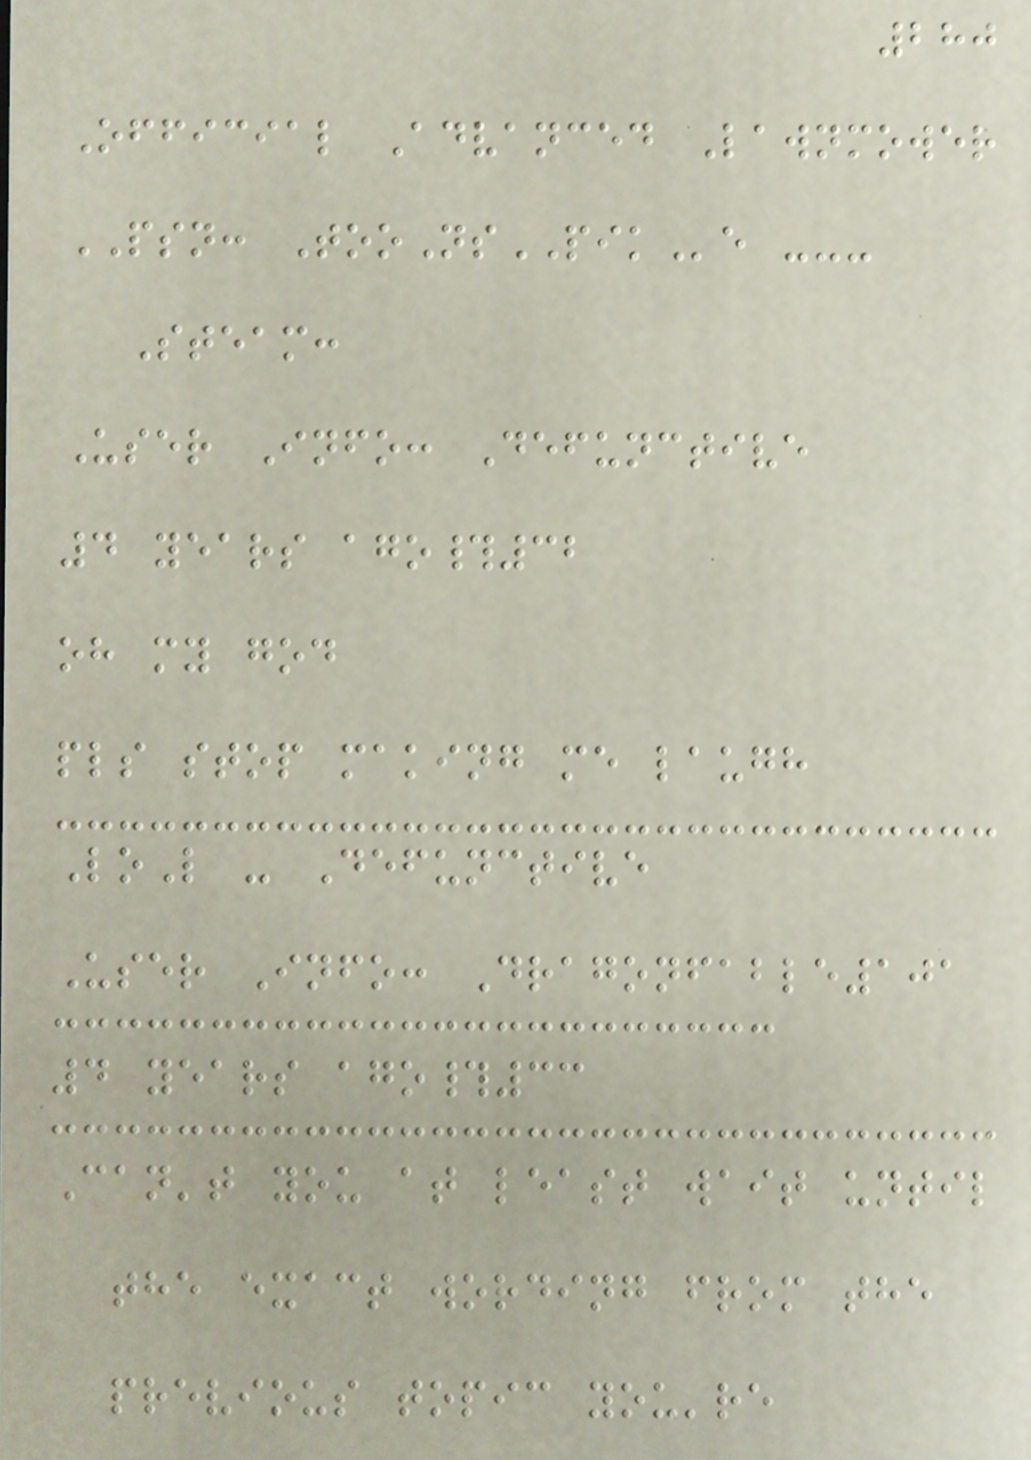280
Official Advanced Lawnmower
PSN: TooNsPIKe ---
Steam:
User Info: Defunctive
4 years ago#32
oh my god
pls stop making me laugh
LoL - Defunctive
User Info: Dragonfable101
4 years ago#33
Can't you at least wait until
the exact wording from the
previous topic you're
